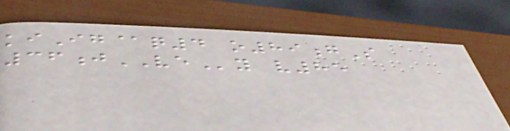kiIg@q4 o89gS
36jVEy v85
